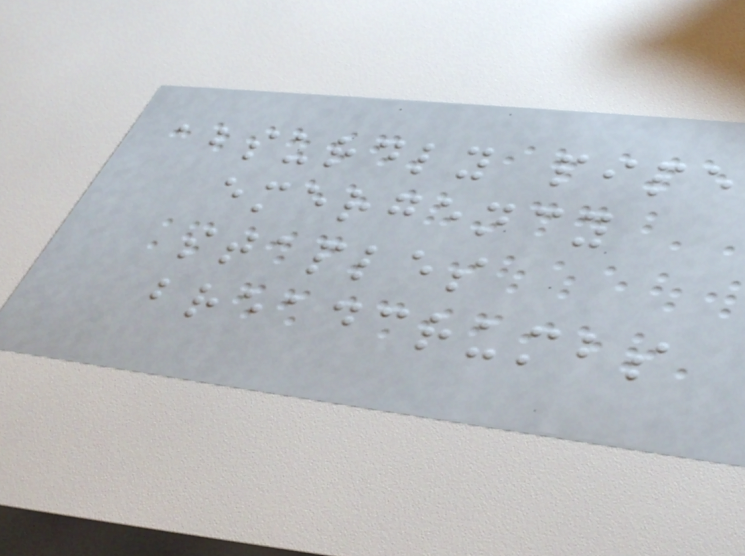absurdly pipe
emergency
staples
breadcrumbs
